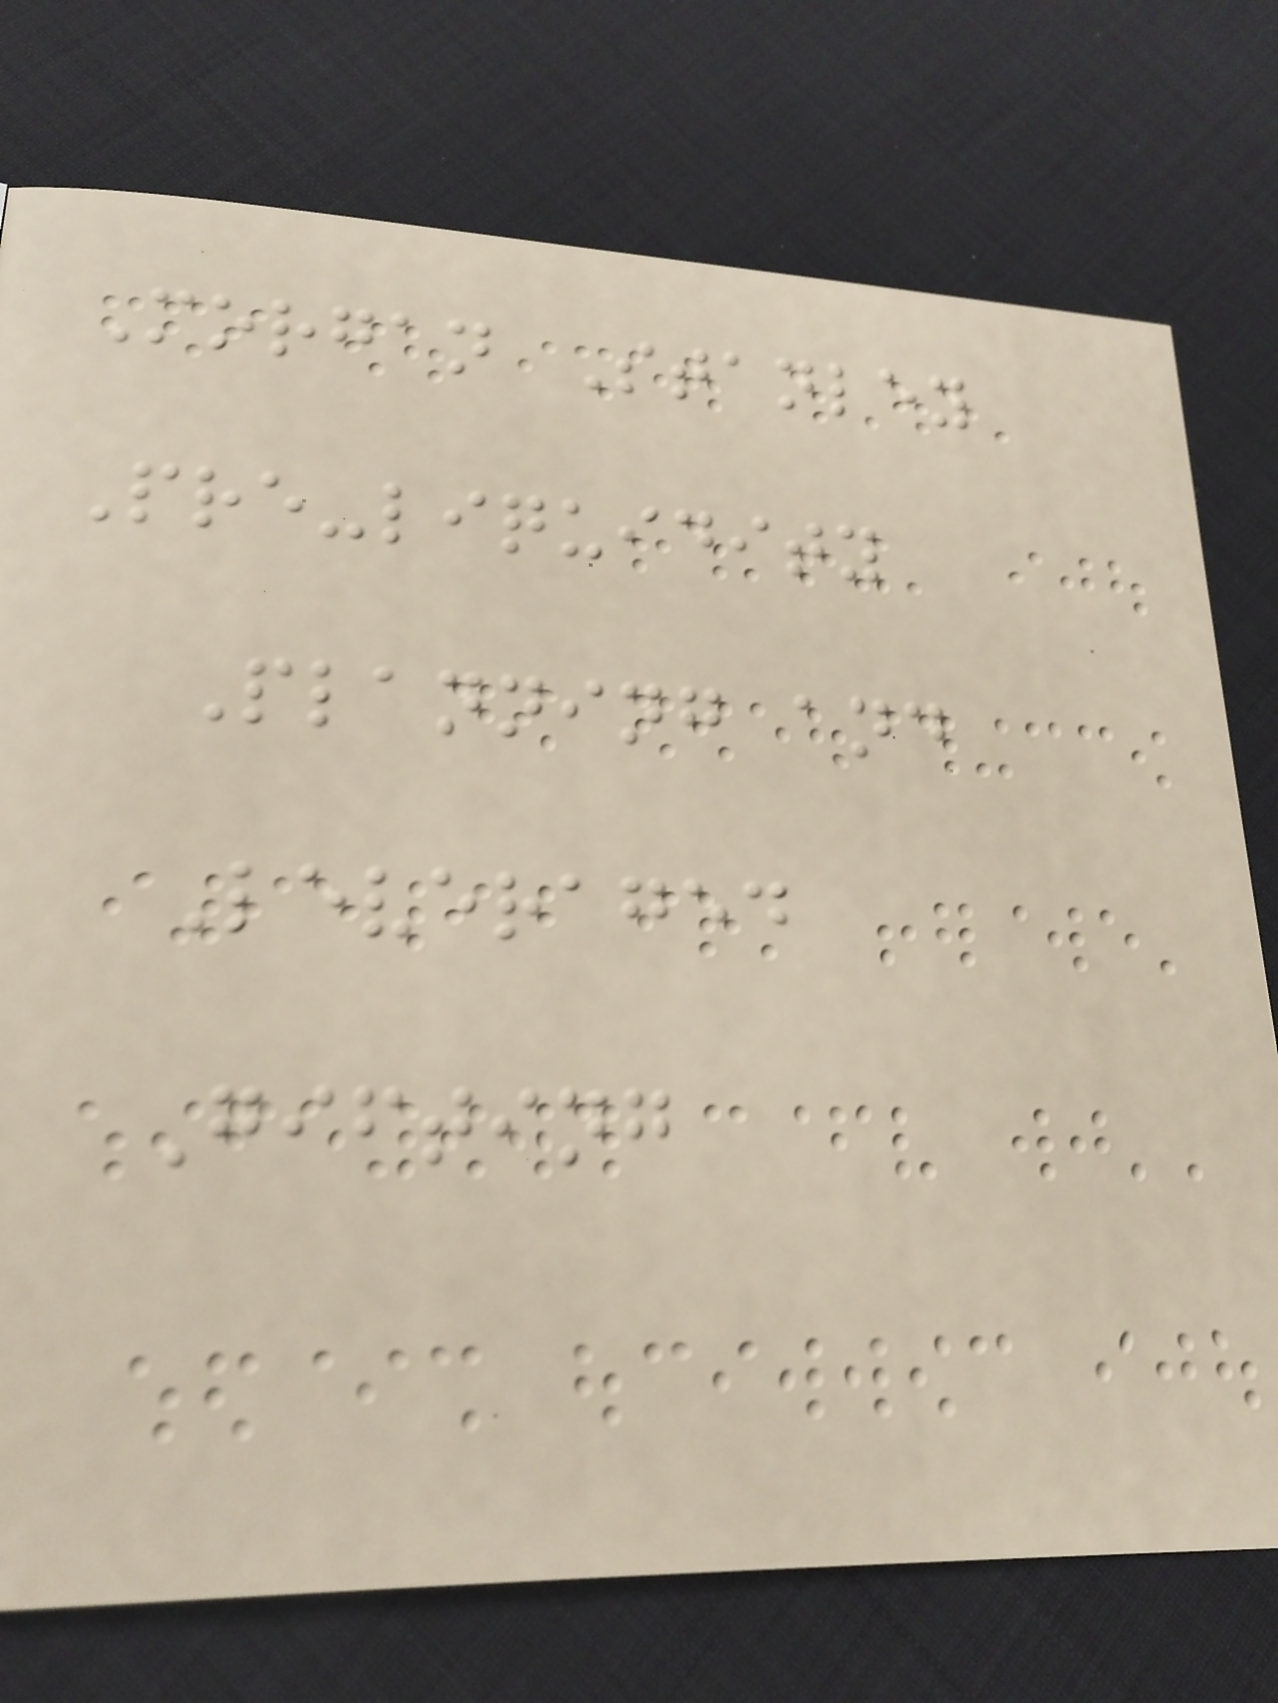Morgan Stanley
Pre-liquidity
Planning and
Leveraged
Gifting
